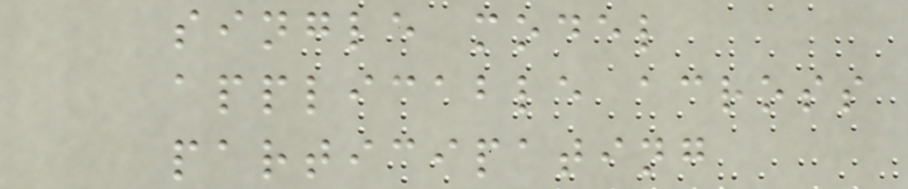single model
applicable across
participating
